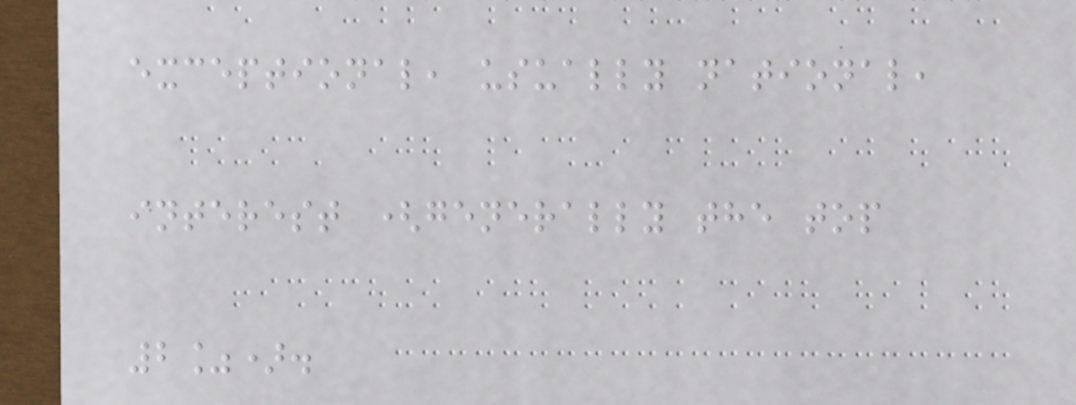exceptional, usually national,
interest (generally the top
2%).
